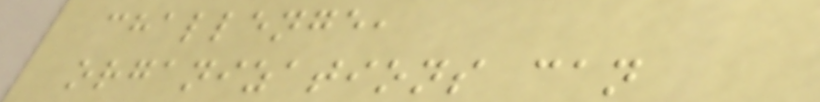challenge,
organizations can
